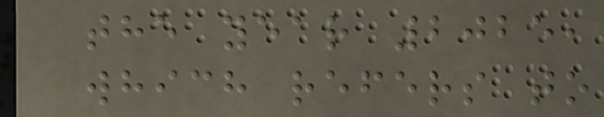the year 2025,
which refers to
